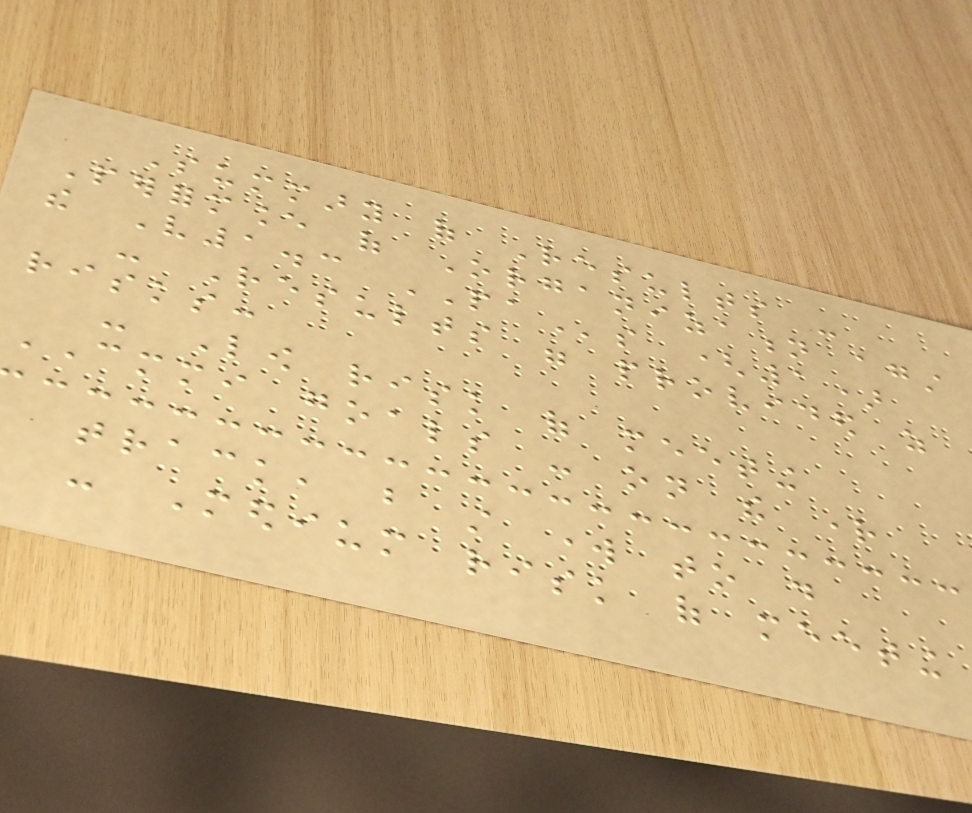Summary of Results -
Performance of Organization against
the V1.3 PAs (1)
- Results were provided as
risks:
- Low risk of meeting
CMMI goals - on the right
track, but still work to do
- Medium risk of meeting
